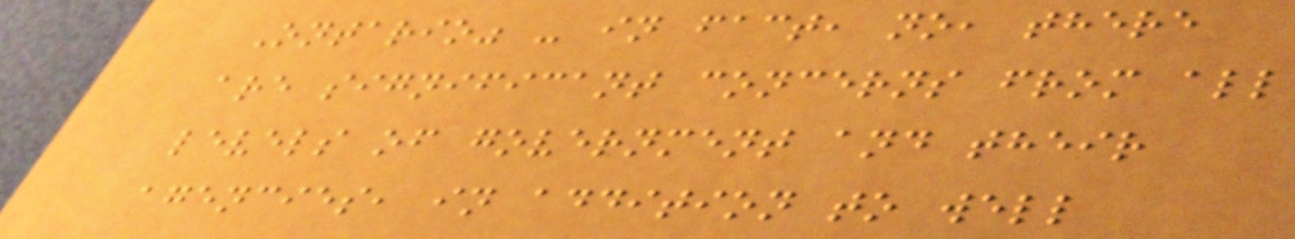Ontario" - in fact, no, there
are significant concerns from all
levels of government and their
agencies, in addition to well
